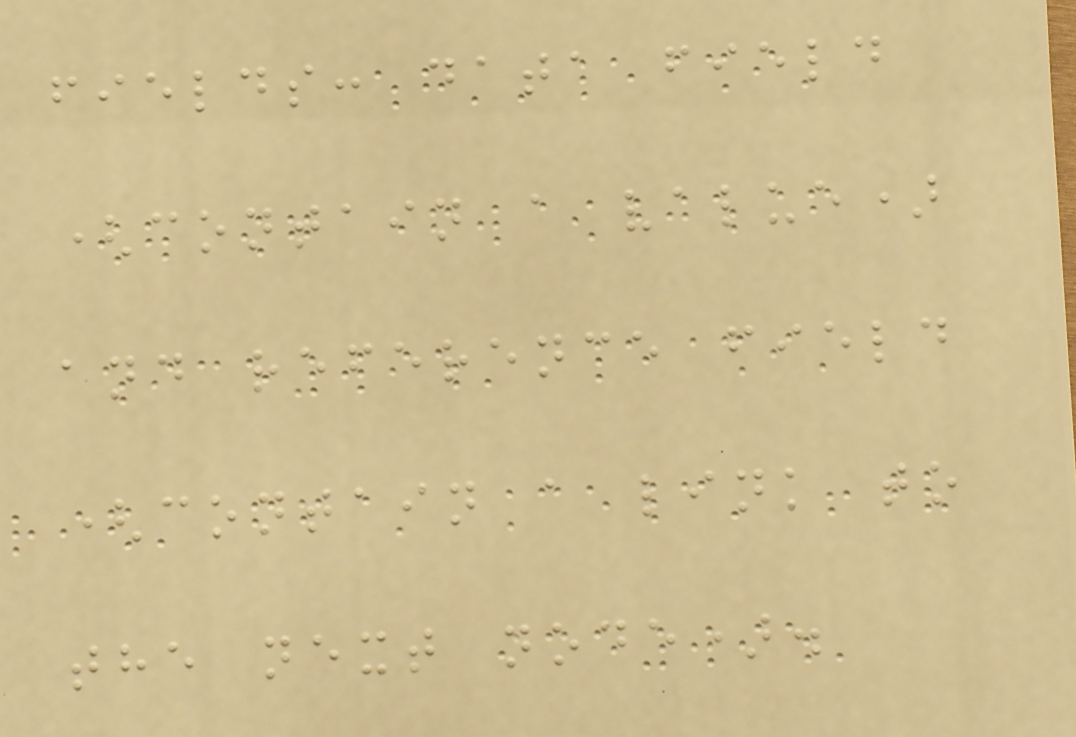fields: data field
(contain a value)
and reference field
(contain a link to
the next node).
